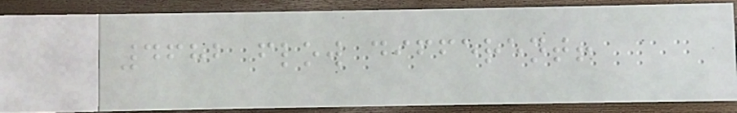4682 flow different!
